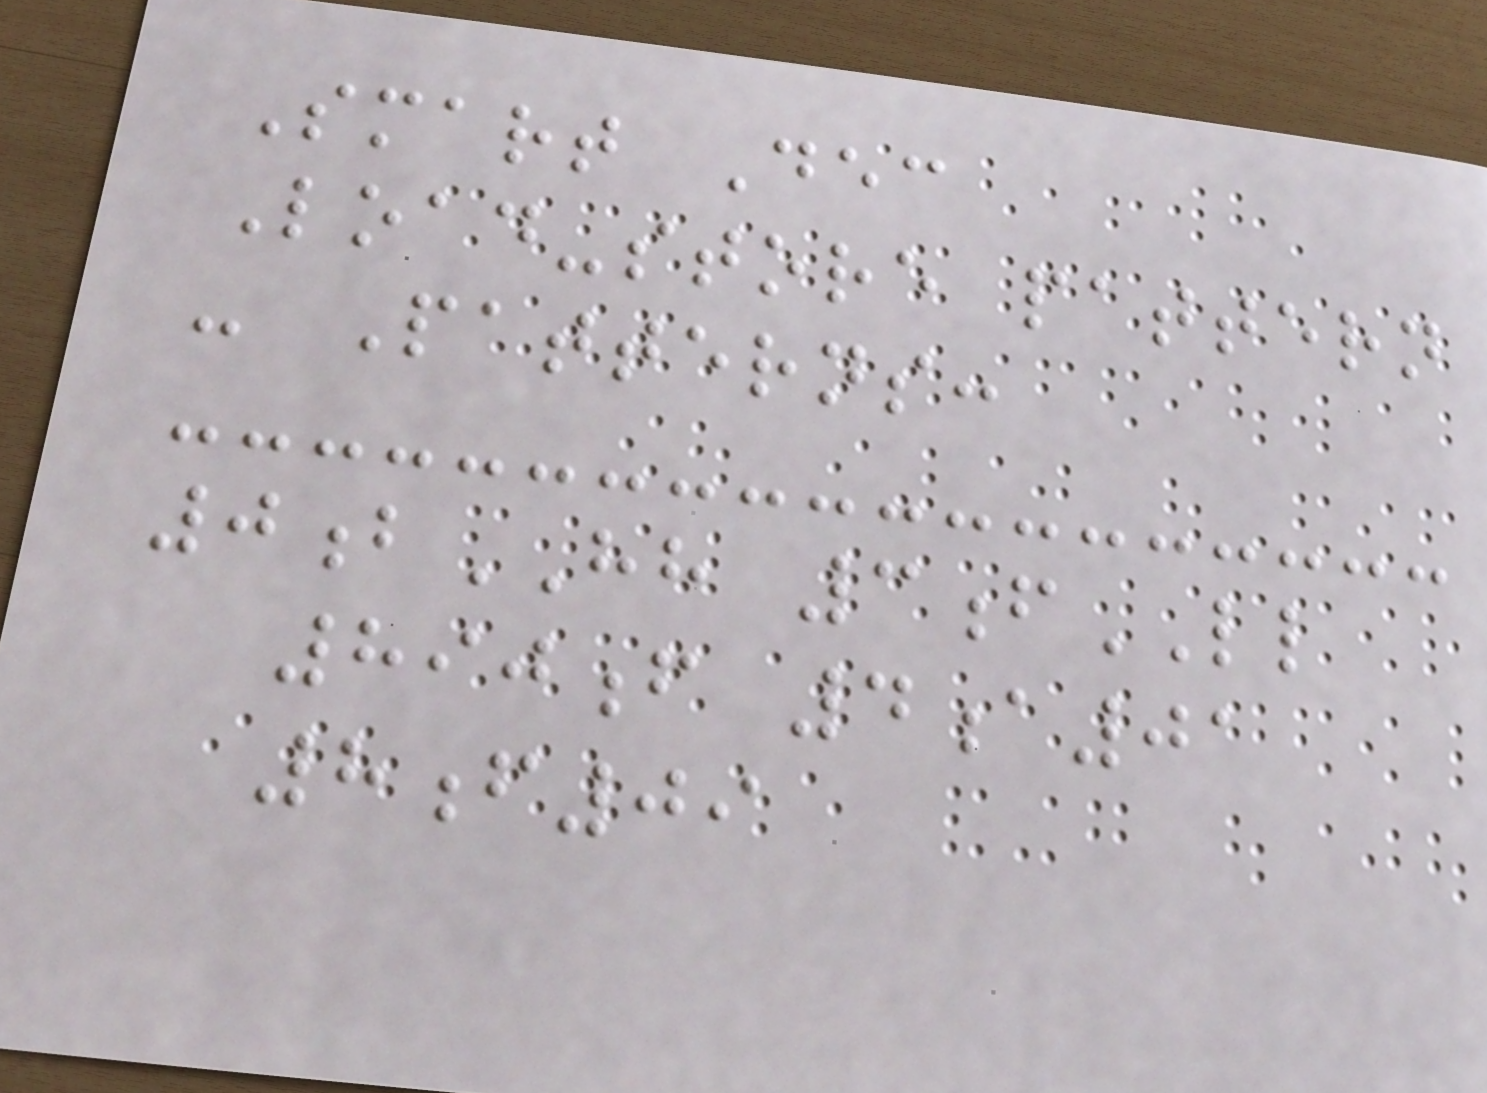Smart Dec
Load-store pattern
- Patterns:
0bHH 3fLL
890f 4a01
8f09
